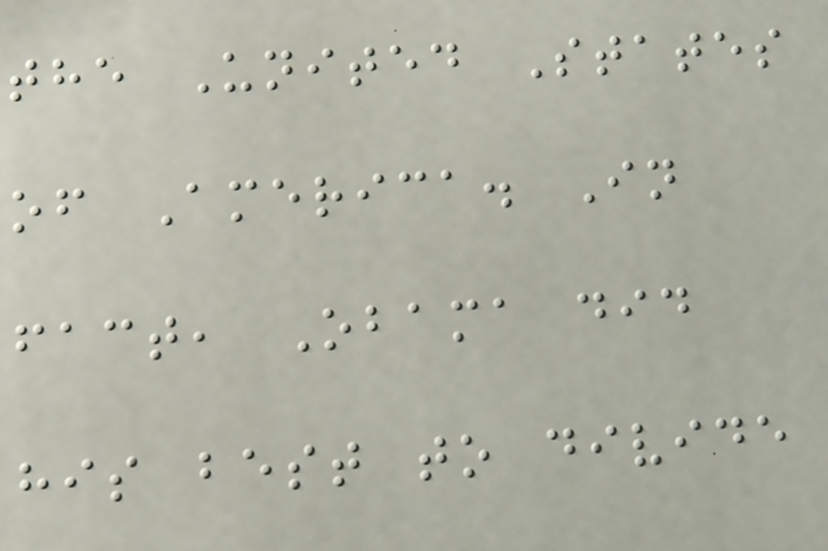the United States
of America. In
fact, Obama did
his best to divide
